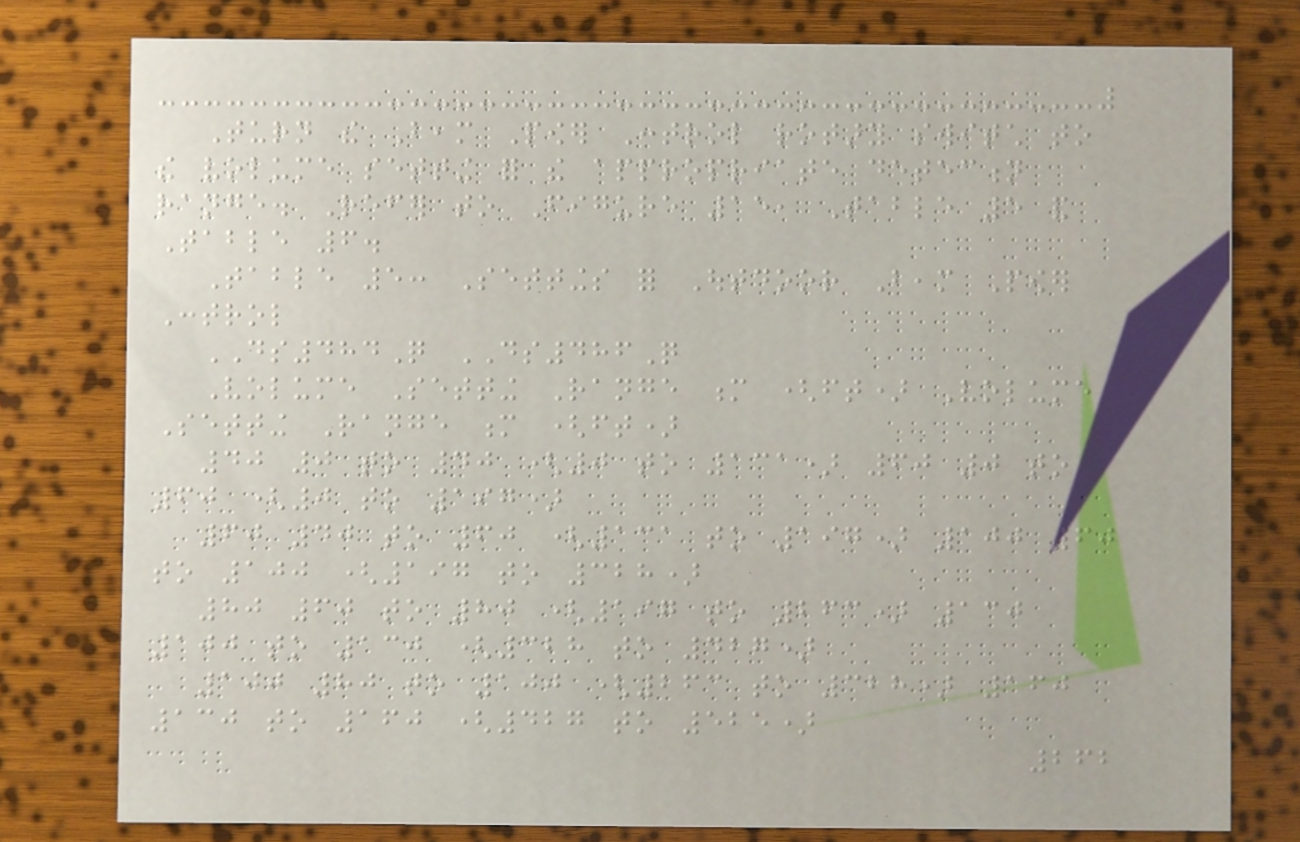Turn the Beam Power Control rotary switch to
the volume setting for the appropriate detection
range. Refer to Figure 15, Table 5 and
Table 6.
Table 5: Settings for Outdoor Beam Power
Control
DS484Q DS486Q
Volume Setting Range m (ft) Volume
Setting Range m (ft)
40 0 to 40 (0 to 131) 60 0 to
60 (0 to 197)
60 40 to 60 (131 to 197) 100 60
to 100 (197 to 328)
80 60 to 80 (197 to 263) 130
100 to 130 (328 to 427)
100 80 to 100 (263 to 328) 160
130 to 160 (427 to 525)
262
